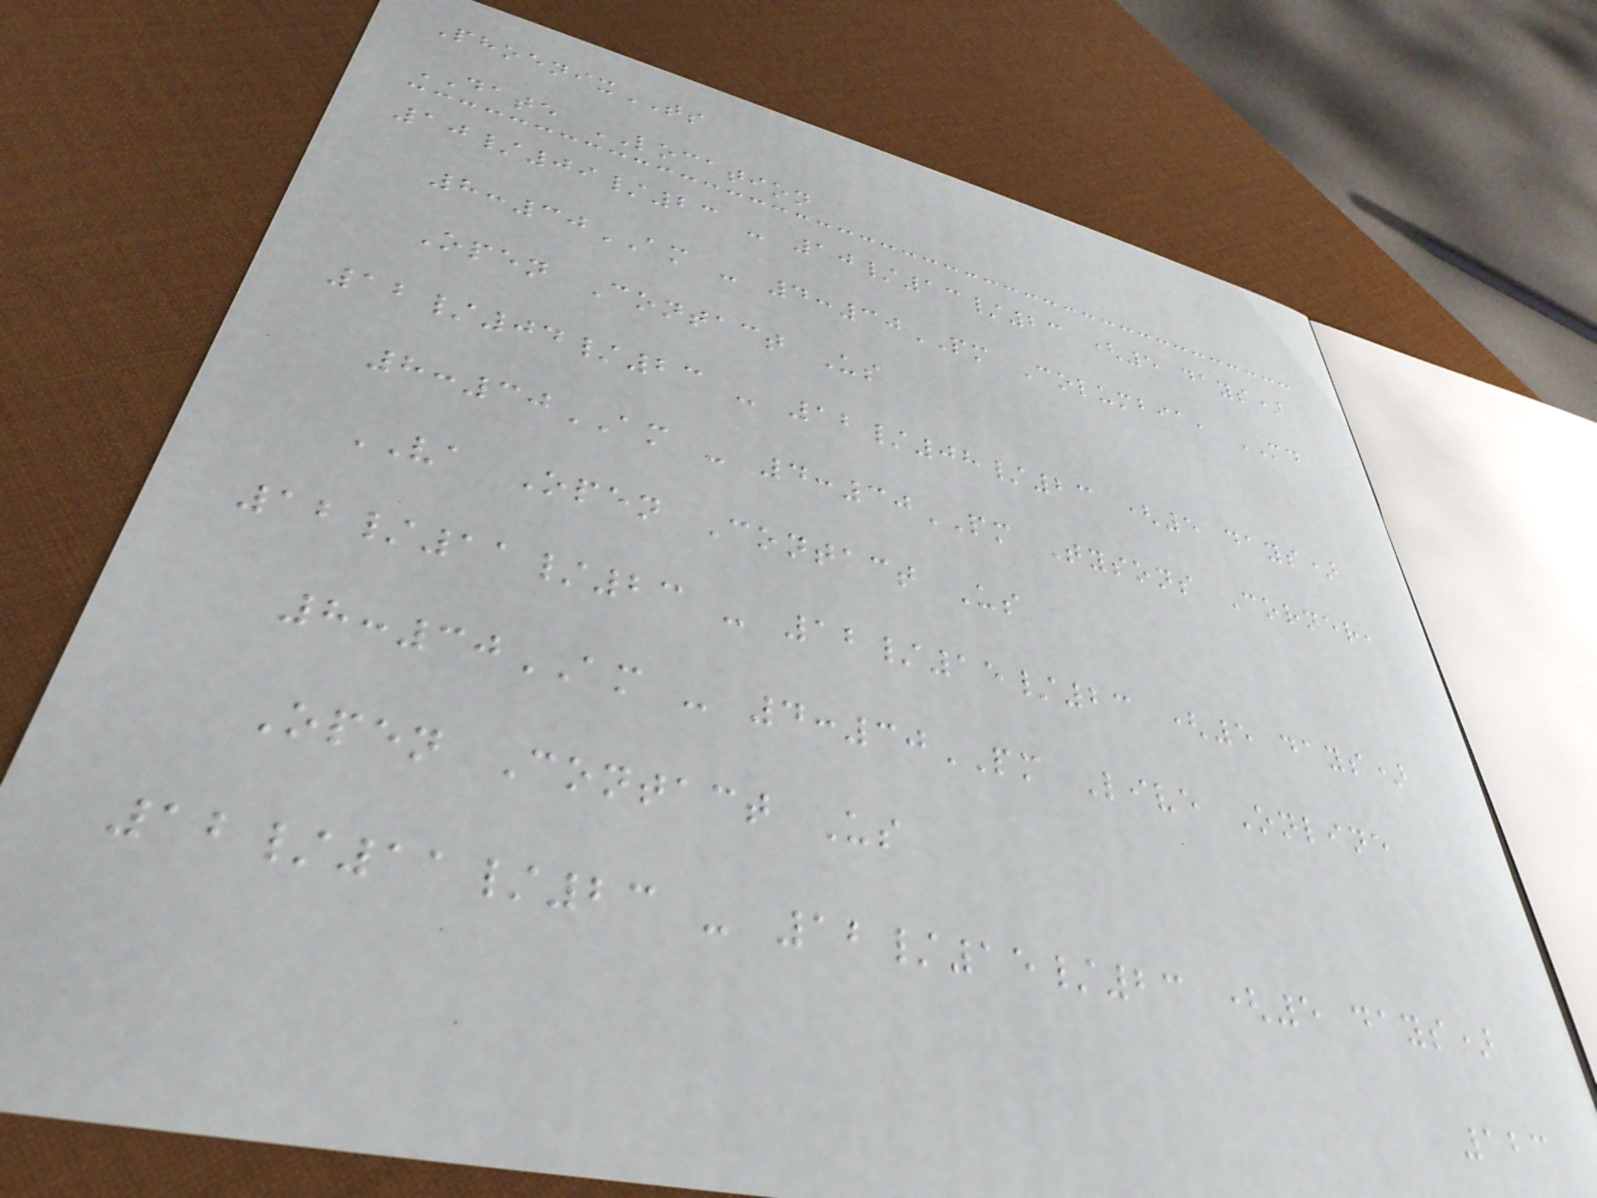PhoenixTS
DATE LOCATION
10/09/23 - 10/13/23 (5 days)
8:30AM - 4:30PM Columbia, MD
Open Contact Us
12/04/23 - 12/08/23 (5 days)
8:30AM - 4:30PM Tysons Corner,
VA Open Contact Us
12/11/23 - 12/15/23 (5 days)
8:30AM - 4:30PM Live Online
Open Contact Us
12/11/23 - 12/15/23 (5 days)
123
